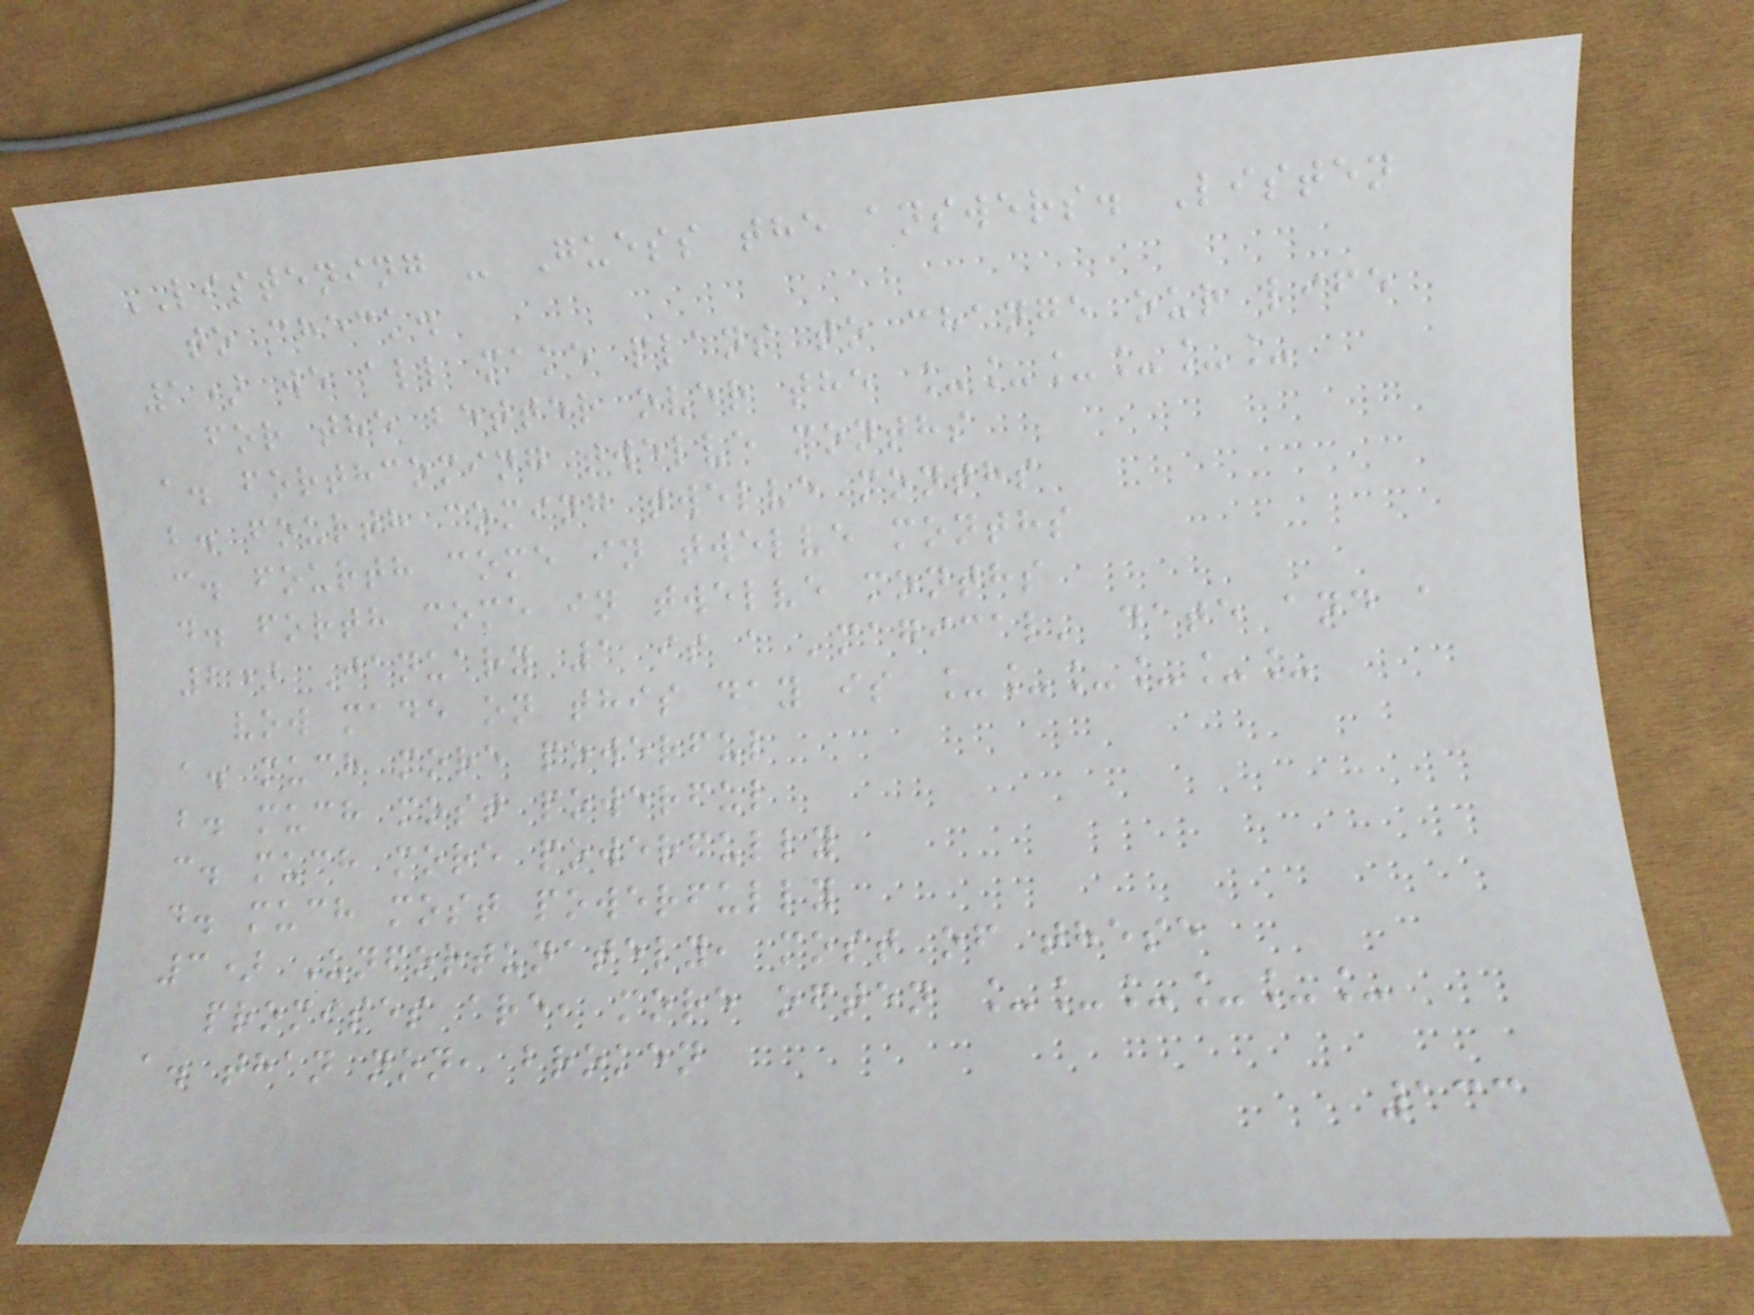LISTENING - Guess the answers. Listen
to check.
1) we all make plans to change our life
for the better over the ______
a. forthcoming twelve months
b. fourth coming twelve months
c. fourth come in twelve months
d. forth come in twelve months
2) January 1 is a 'magical' date and a
vow made on this day is ______
a. much more powerful
b. much most powerful
c. much more powerfully
d. much most powerfully
3) Unfortunately, most of these
promises are, more often ______
a. than non, broken
133
